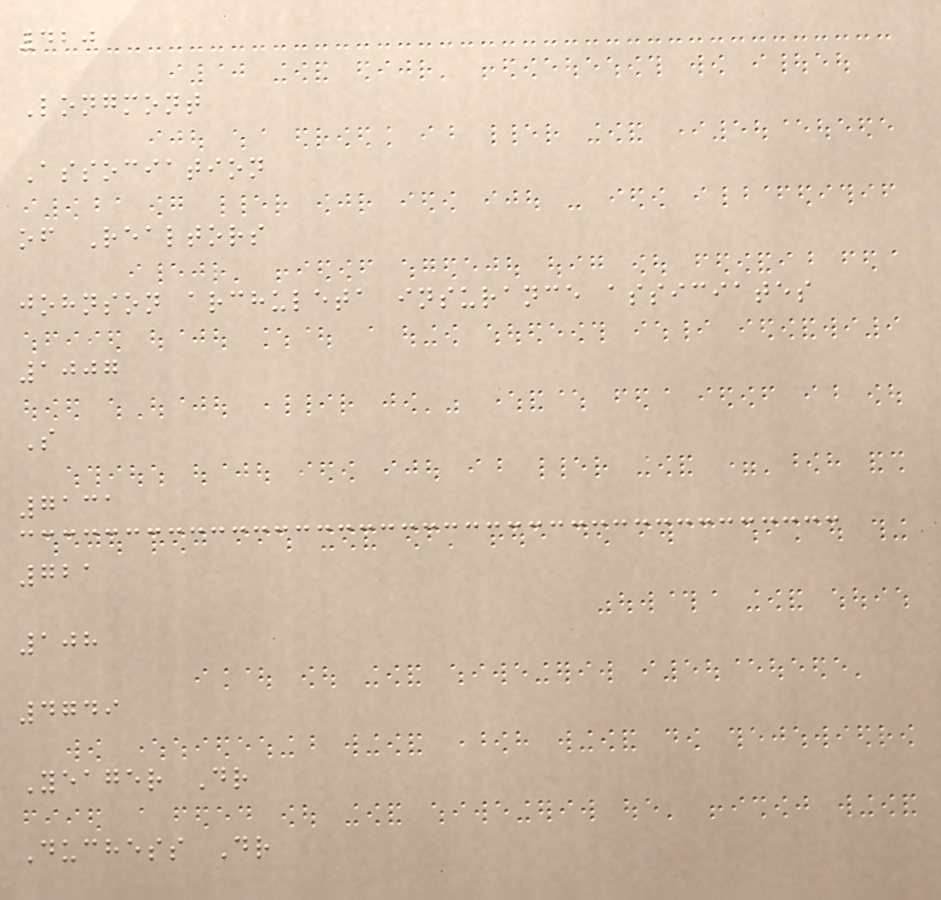420
Longmont
Association
of Realtors
johnson archuleta insurance assiciates
1007
S
7131
721
108
4749
Yeager Dr
Duchess Dr
